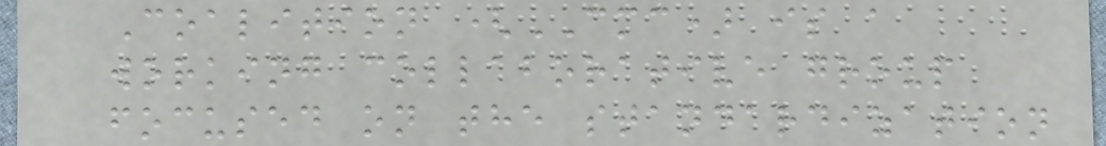Coalition (CMC) is a
working collaborative group
focused on the standardization
